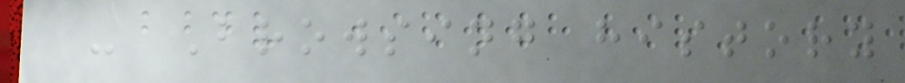- Browsing history
